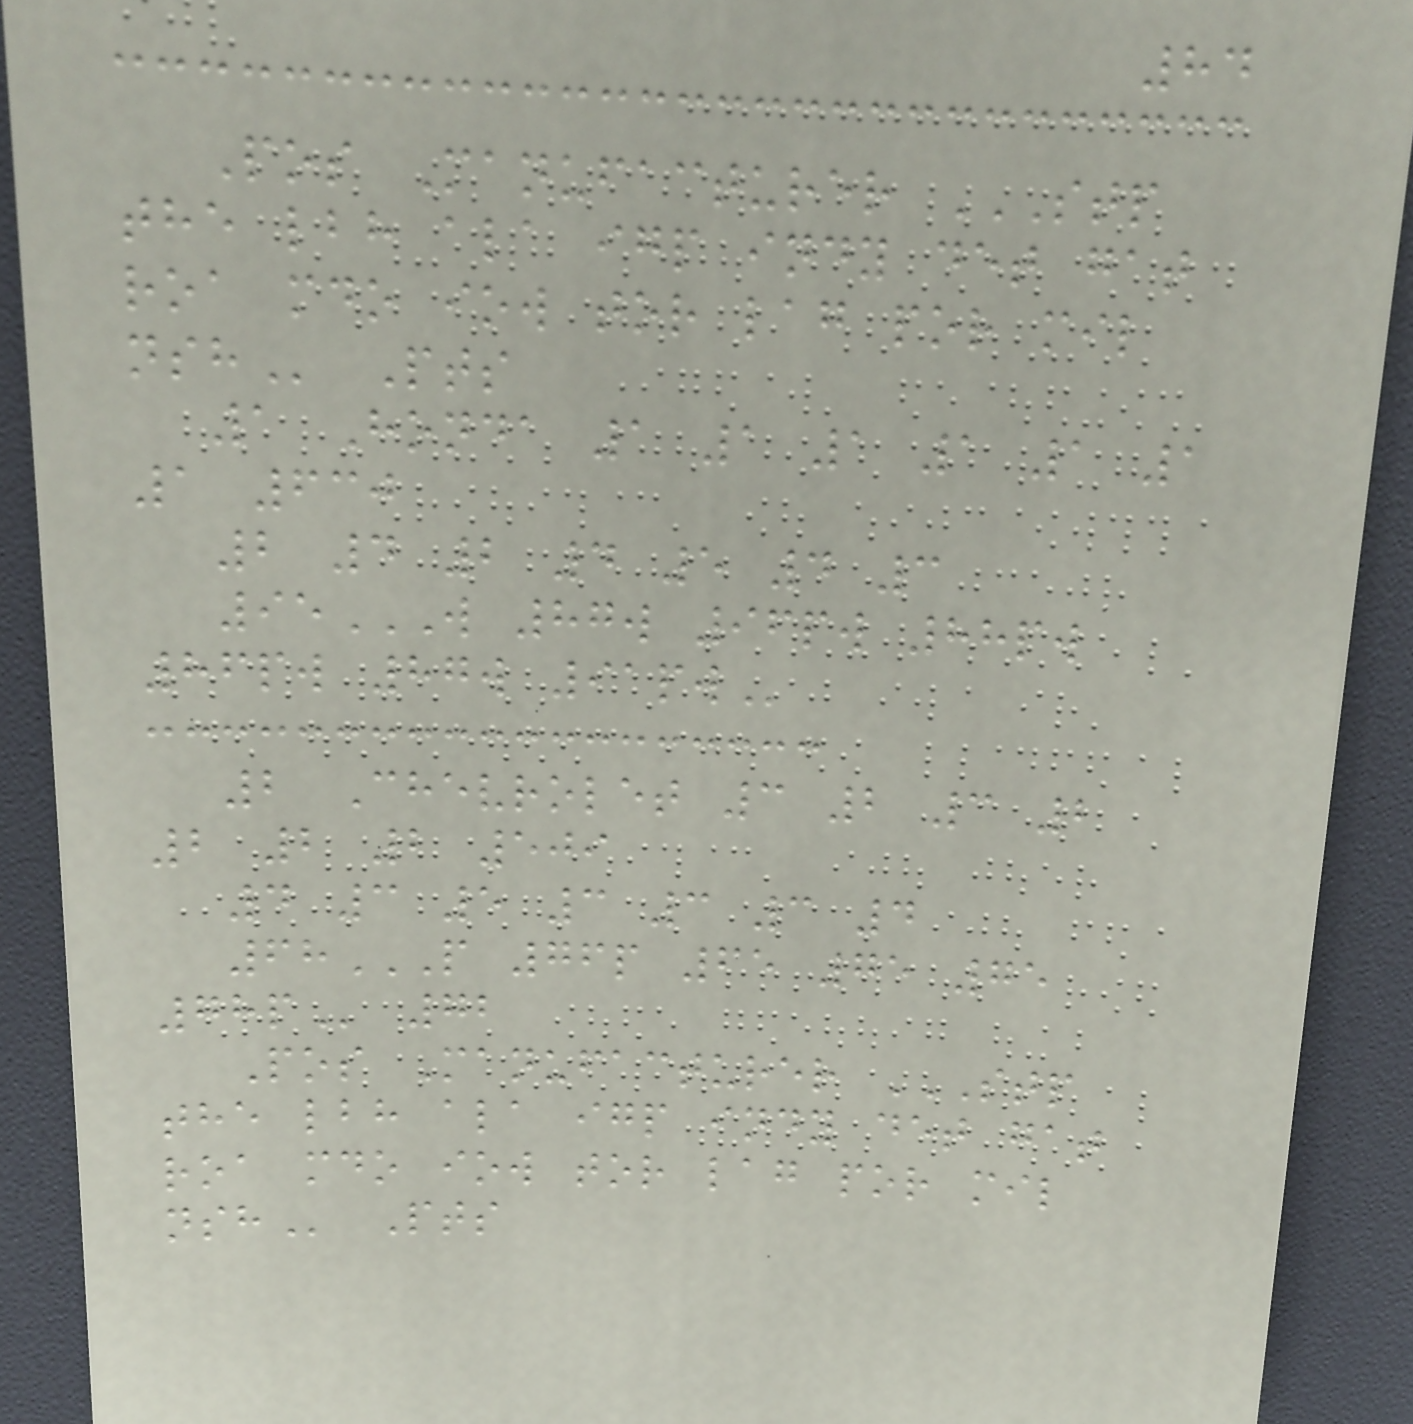84
Pos Manufacturer STP
THE LBH ALA IGP INDY DET GAT
ROA MDO IOW TOR LAG POR MIL
NSH Pts
1 Honda 1 1 1 1 1 1
1 630
2 4 2 4 5 4 3
95W 87W 96PW 88PW
86PW 87W 91PW
2 Chevrolet 3 2 3 2
2 2 2 509
4 3 5 3 3 3 4
68P 76P 65 75 75
78P 72
Pos Manufacturer STP
THE LBH ALA IGP INDY DET GAT
ROA MDO IOW TOR LAG POR MIL
NSH Pts
